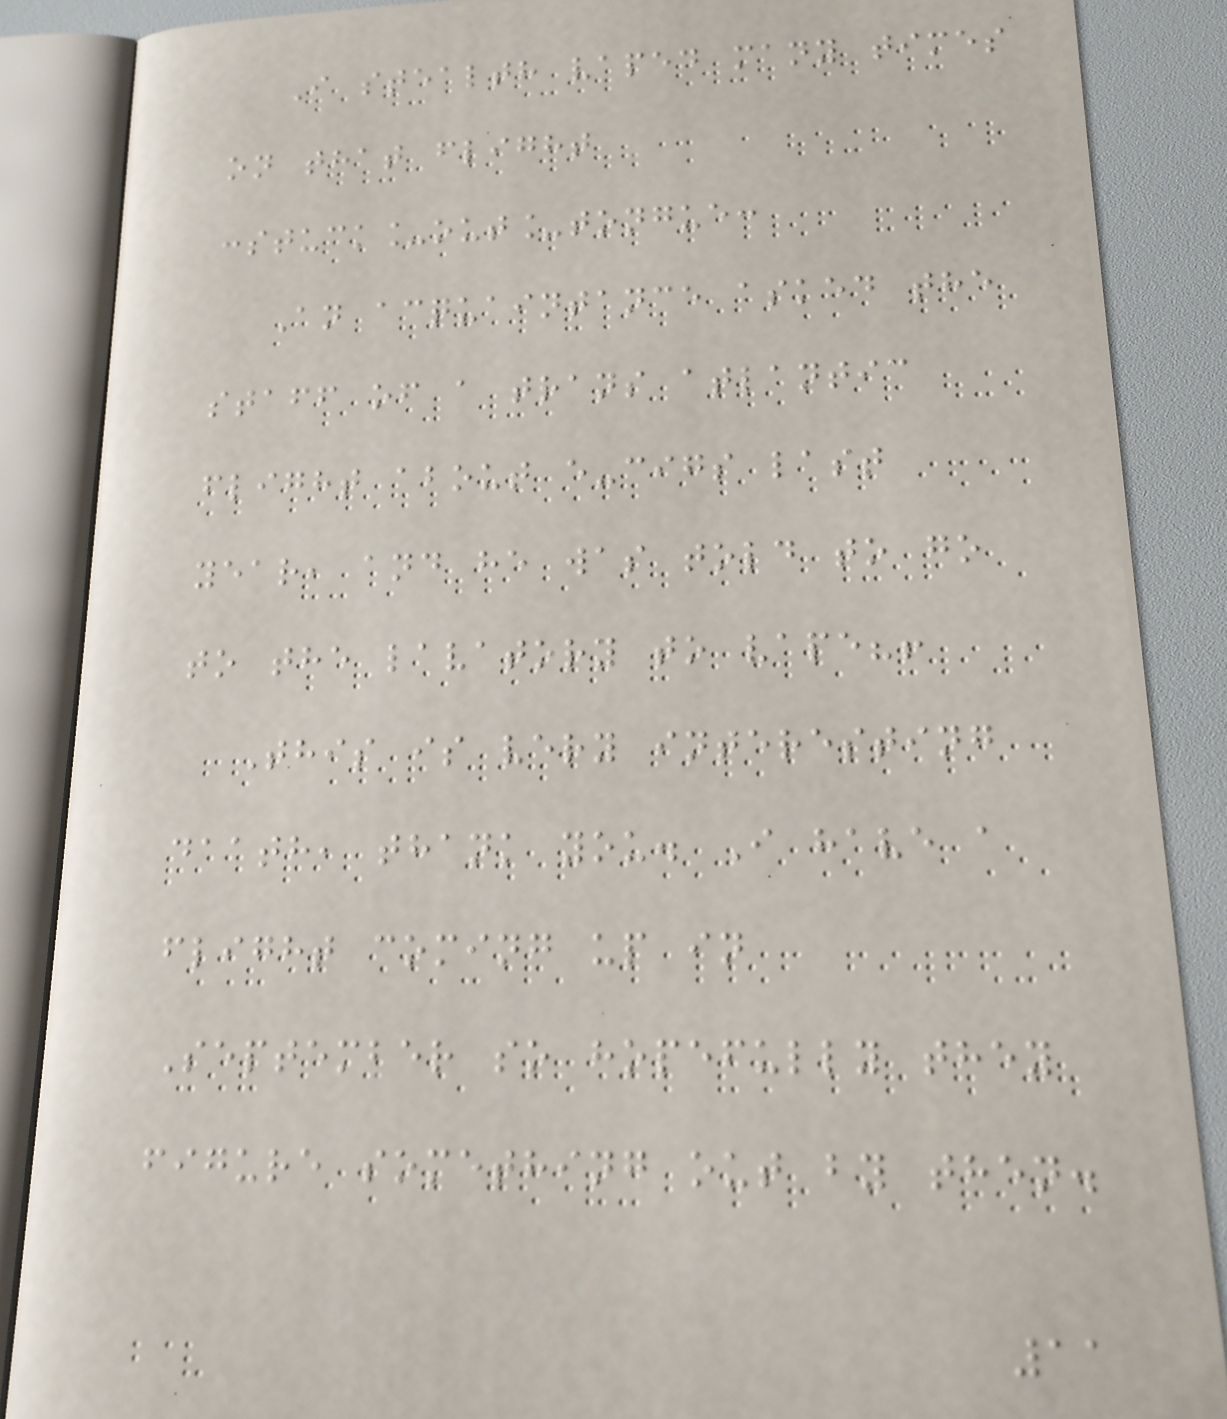I stealth vaped many times
on that flight
:stuck_out_tongue:
An acquaintance asked the
staff of a trans atlantic
flight about e-cigs last
year, and he was told to go
to the lavatory to vape?!
This is very interesting
daath, thank you. I have a
flight coming up in
September so hopefully they
figure something out by then.
11
